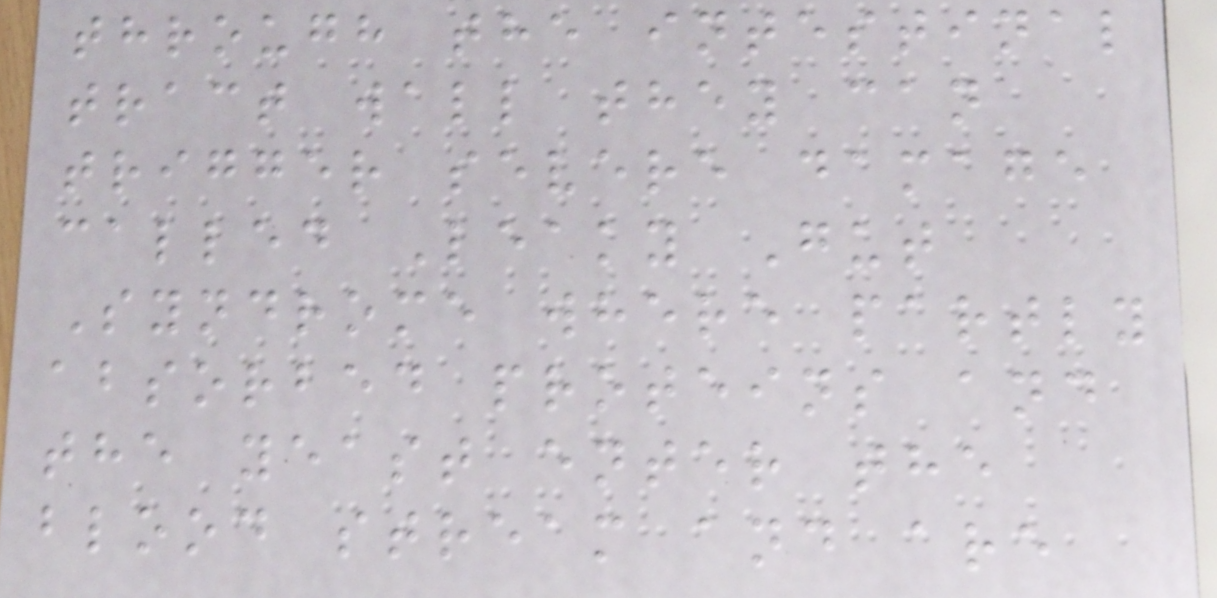through the intestinal
tract wall they can
trigger severe damage
called Leaky Gut
Syndrome where partly
absorbed proteins and
the yeast enter the
blood stream and are
